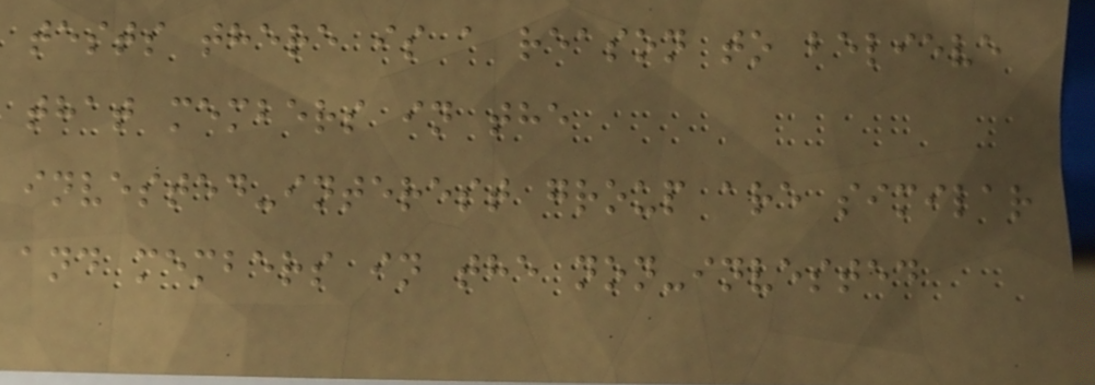tests there is a reason to believe
that members in the
invested-interest group are similar
and members in the non-invested
